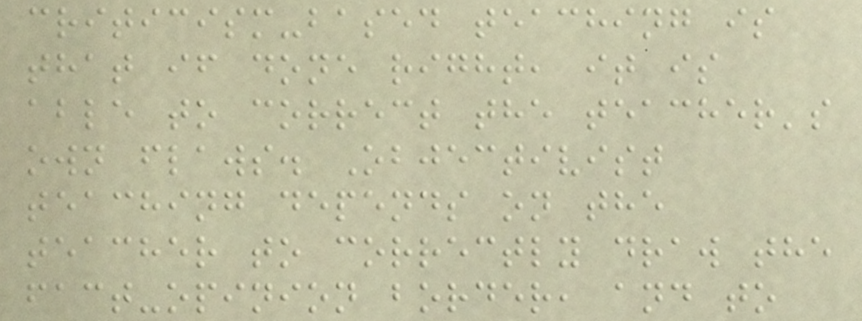criticism-based teaching is
that if done right, it is
able to correct the teacher's
own flaws. Objectivist
teaching depends on the
teacher to correctly draw the
fact-opinion border, and to
